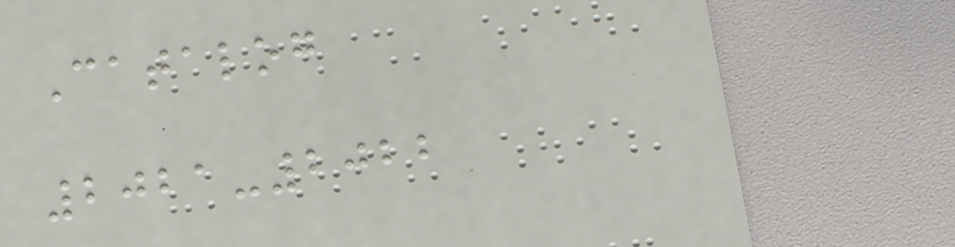Catalog
2021-2022
